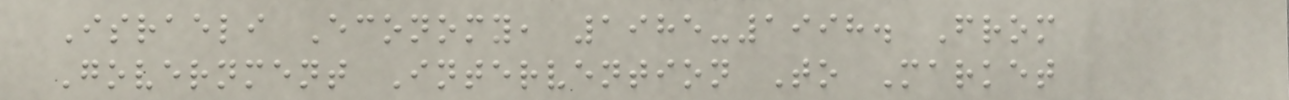Israeli Economy, 1985-1998. From
Government Intervention To Market
